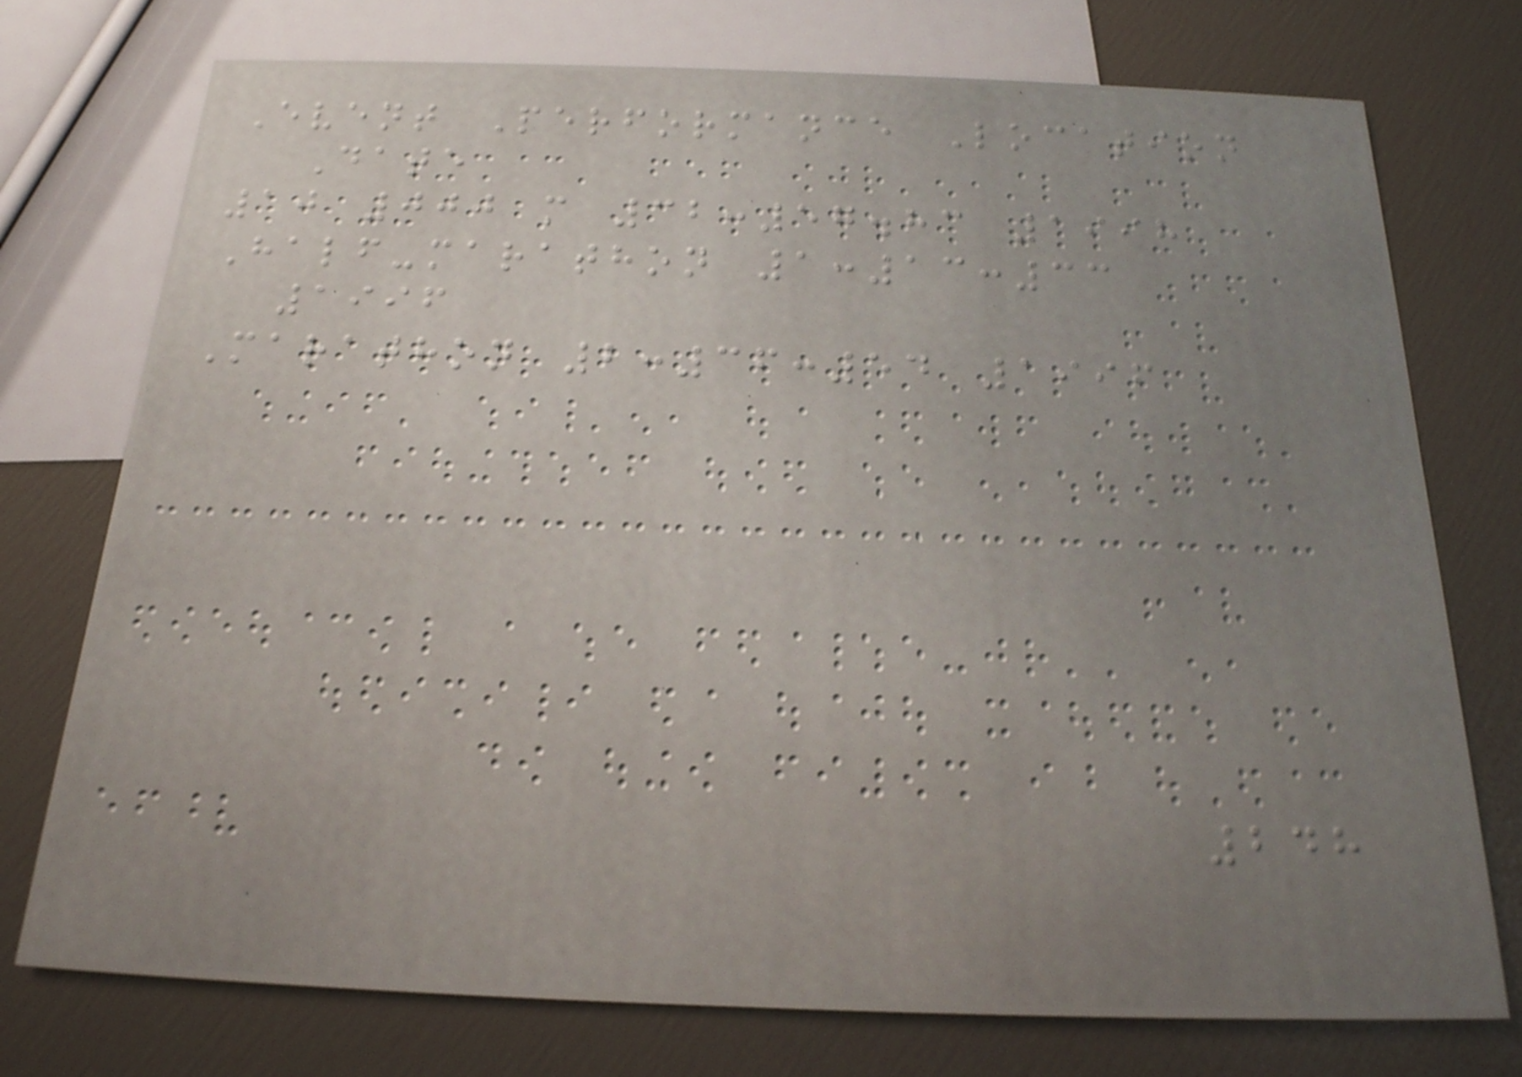Event Performance Location
Date
10 000 m 32:57.83 1998
Half-marathon 1:13:33
1996
Marathon 2:36:54 1996
248
